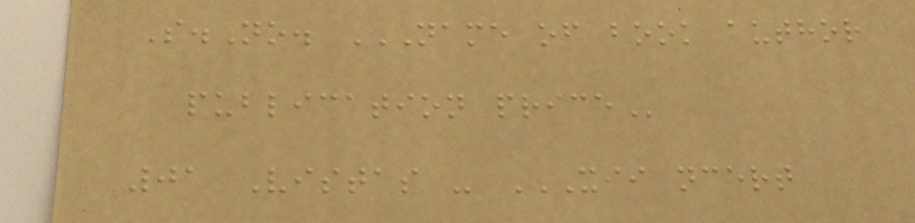S.No. NAME OF BOOK AUTHOR
PUBLICATION PRICE
01 Vistas - XII NCERT
